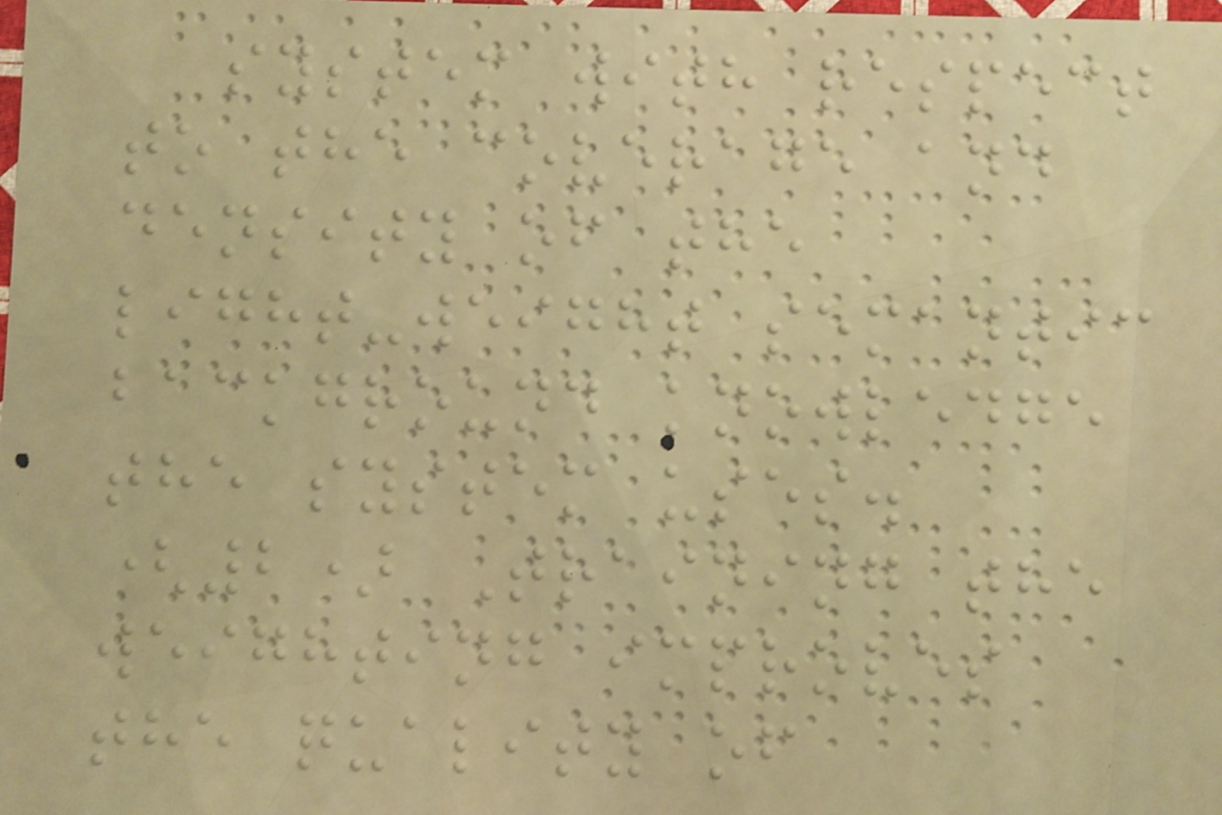system with respect
to the coverage and
density of the
light-weight semantic
background knowledge
the system uses.
(2) Training the
weighting improves
the quality of
